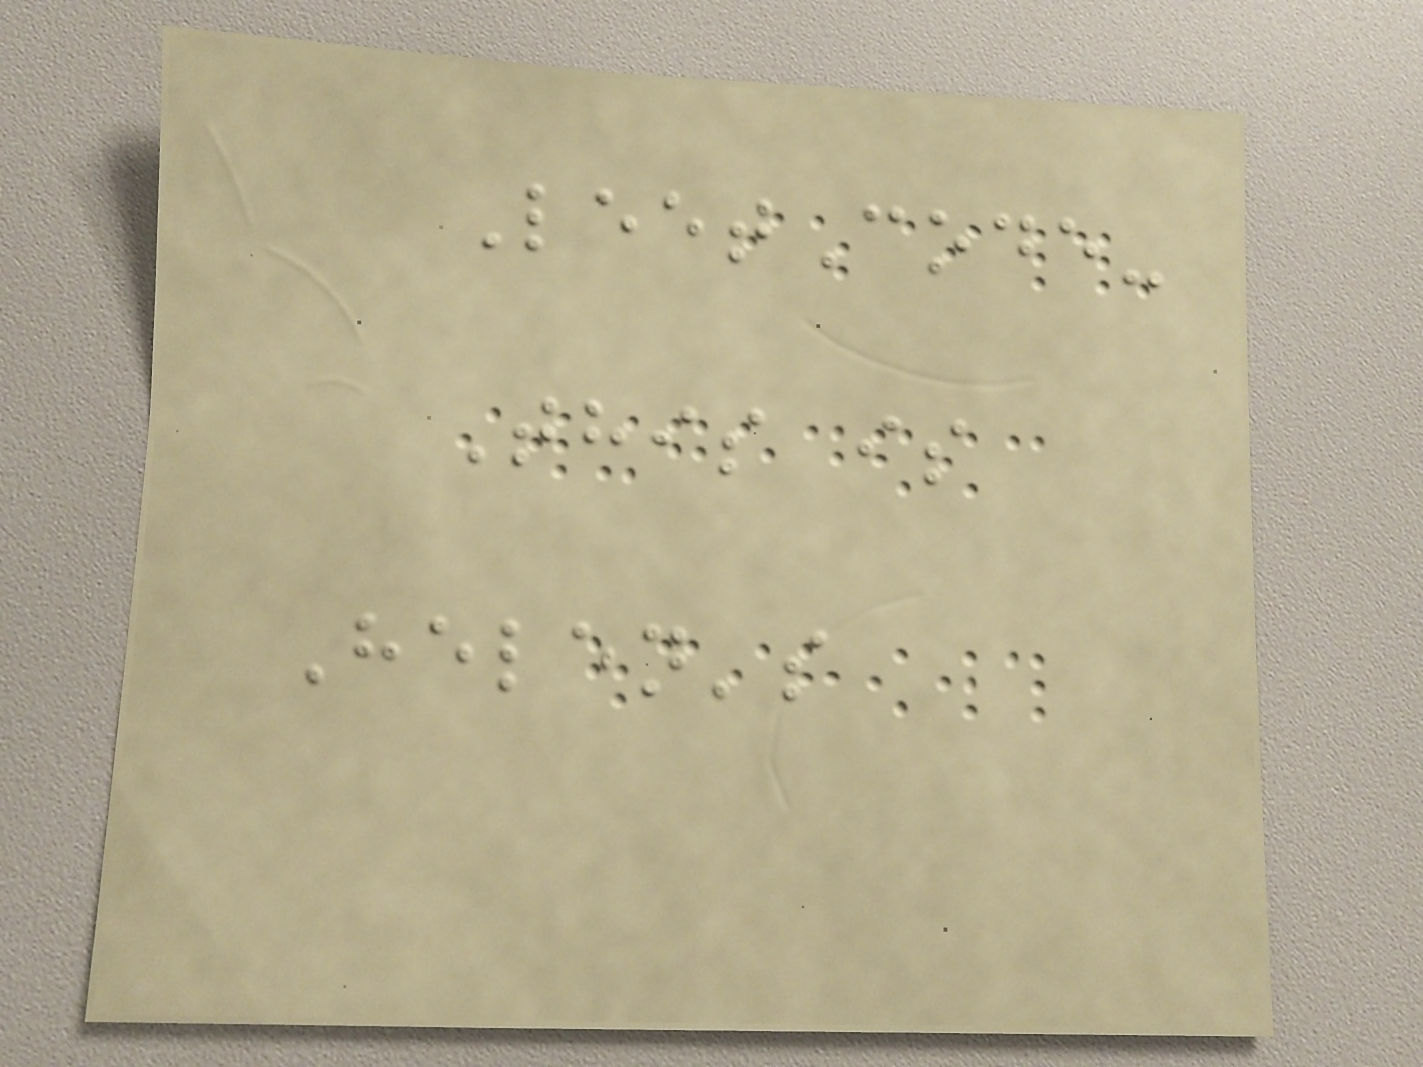LeetCode-
This is
Helen's
